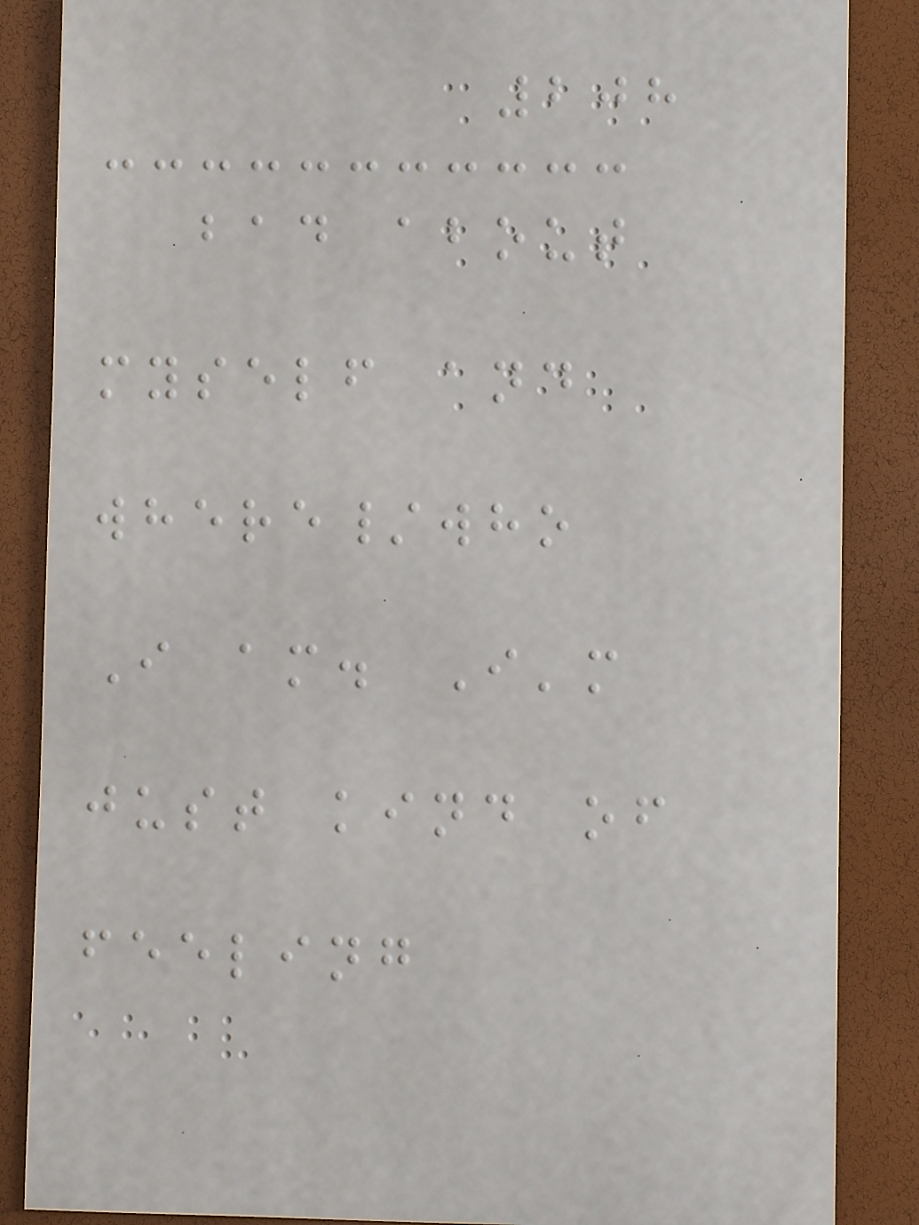208
bad about
myself and
where/who
I am. I'm
just kind of
feeling
